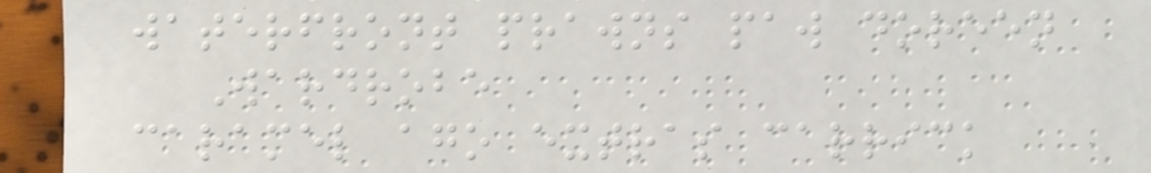waterfront prawns paw doreen
Wardrobe
caramel ago extras carrick
